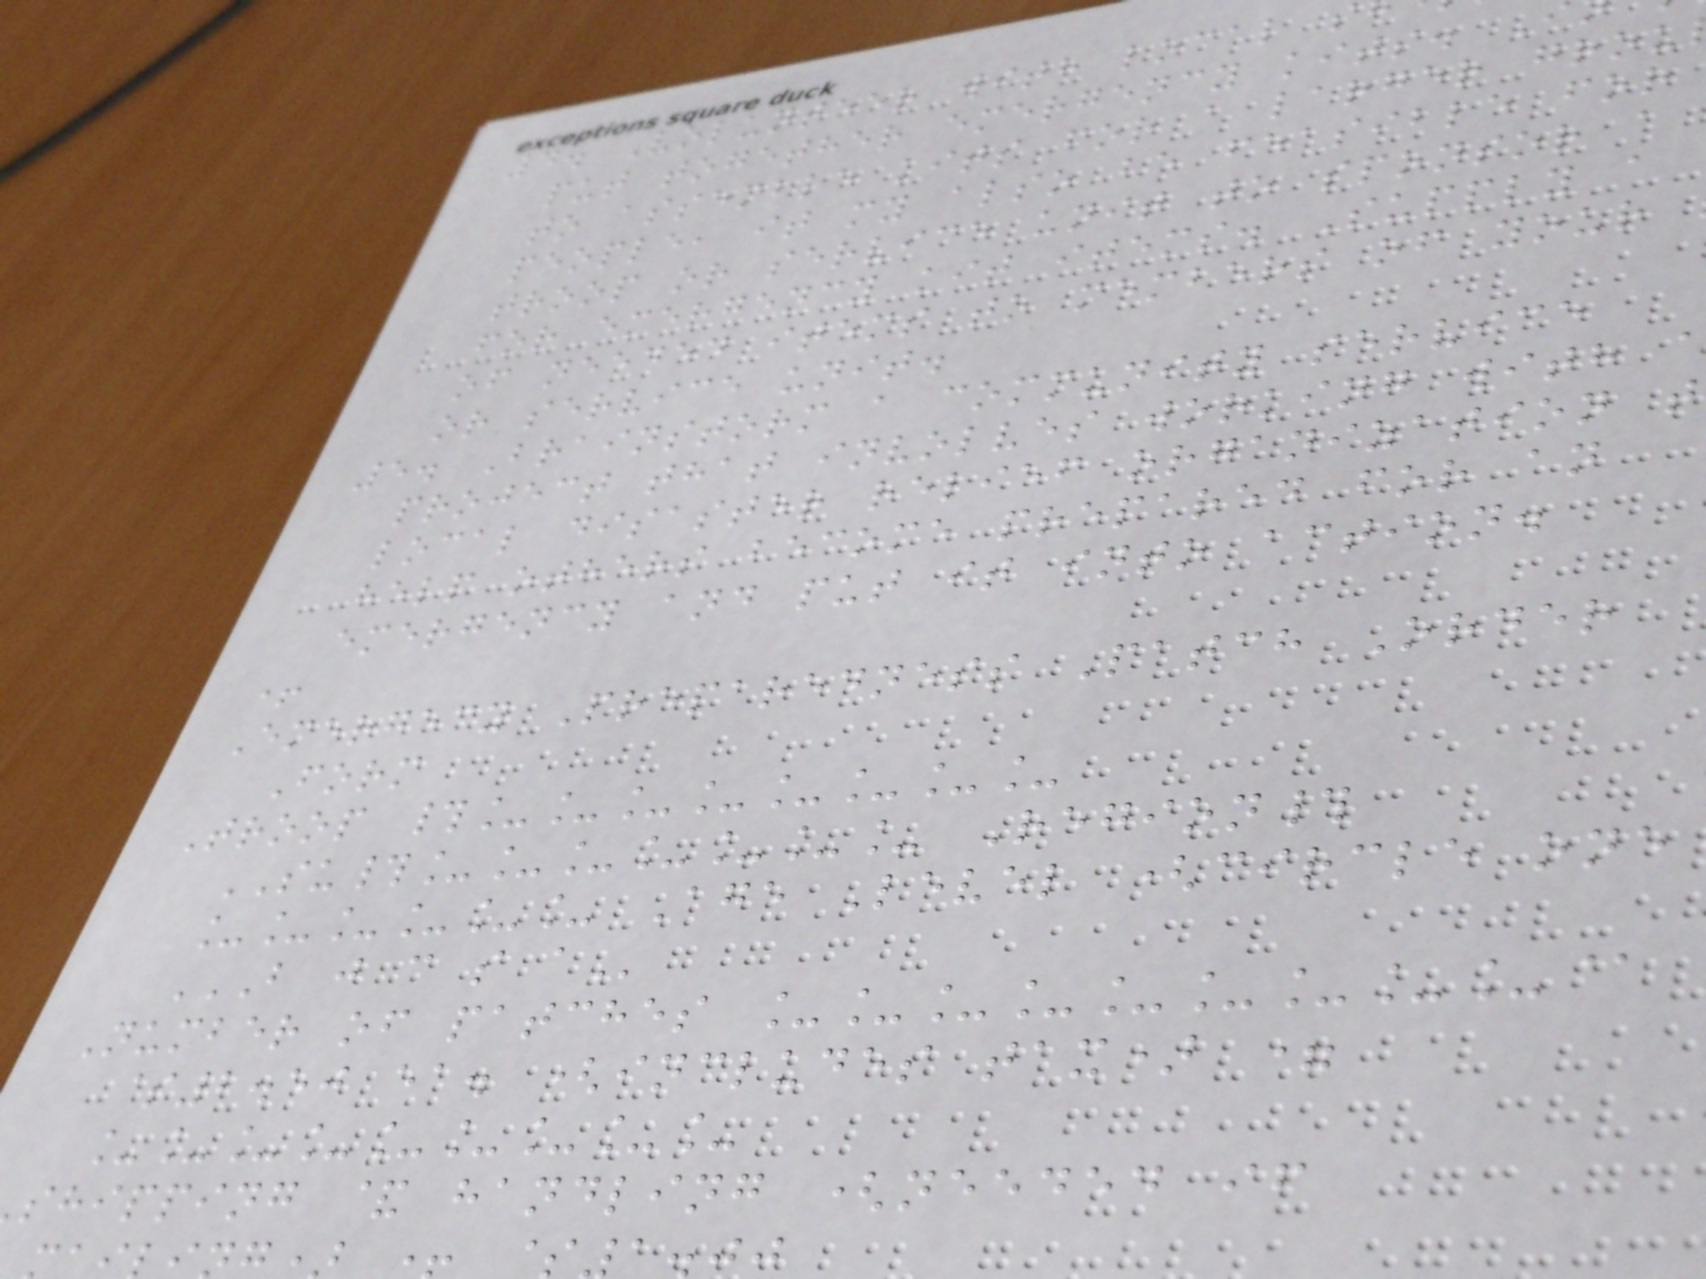4. Volunteer with local s
put together emergency kits.
to assemble kits for a larger grou
people, it my also be feasible for
troop or service unit to sponsor a
for emergency kit items. Supply a
of needed items to members of your
or service unit.
5. Brainstorm a community service
project that involves working with
local disaster relief organization t
help others become prepared for an
emergency and put it into action.
+
Emergecy Preparedness Patch Order
Form
Troop #________
SU#_______ Region#
______ Age Level (circle one
B J C S A
Number of patches _________@
$2.50 ea. (includes tax) =
_________
shipping & handling (needed if
